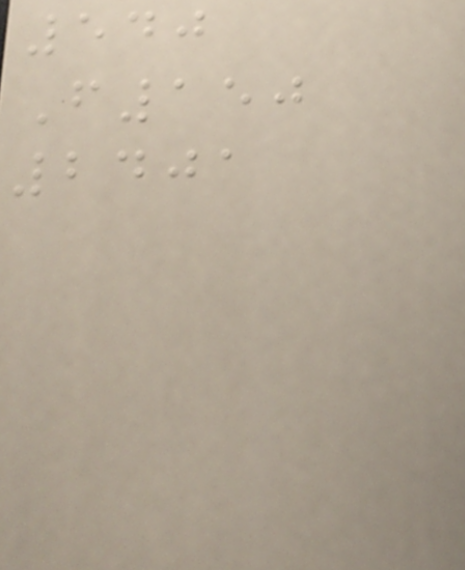540
F150
2401
